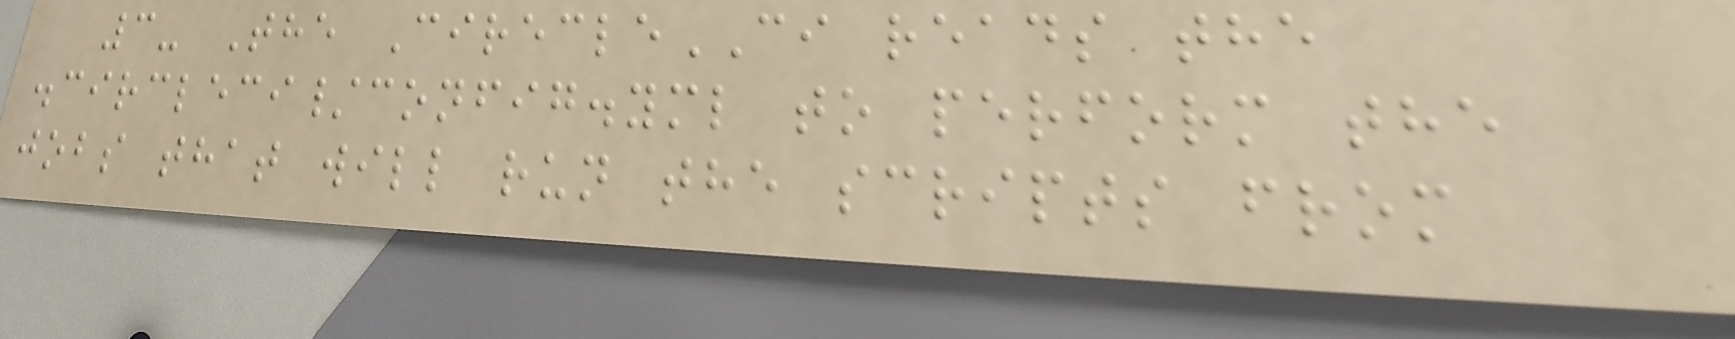3- The CirecleCI reads the
.circleci/config.yml to perform the
jobs that will run the scripts from
